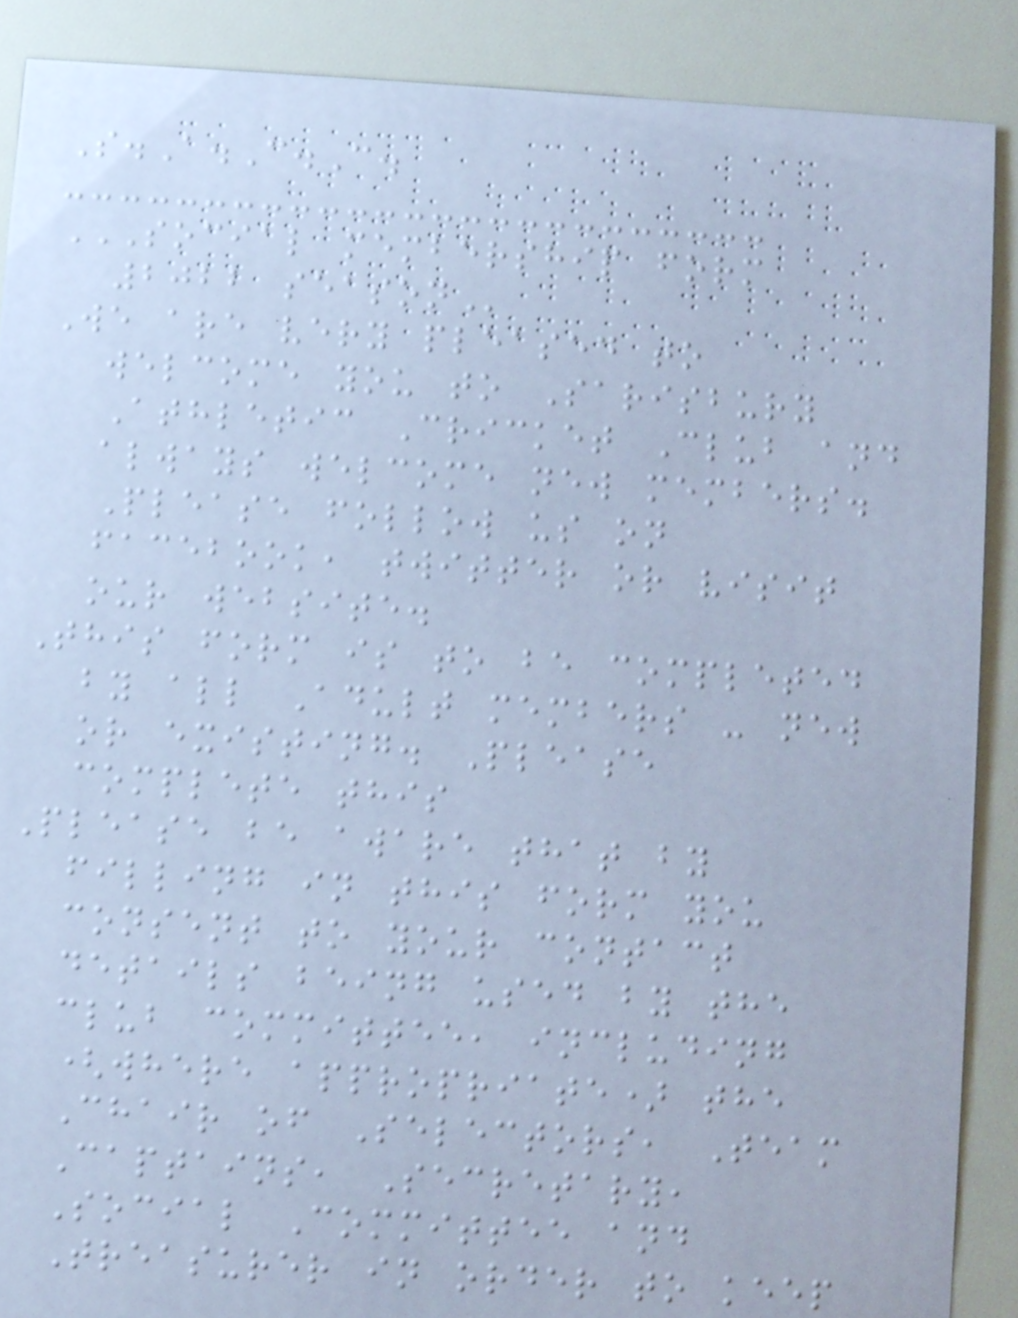S.A.C.C.
SOCIAL MEMBERSHIP FORM
2022 SEASON
We are very pleased to
welcome you to Sarisbury
Athletic Cricket Club and
always welcome new members.
Please follow us on
facebook, twitter or visit
our website.
This form is to be completed
by all Adult members - new
or existing. Please
complete this
Please be aware that by
filling in this form you
consent to your contact
details being used by the
club committee, including
(where appropriate) the
Chair of Selectors, Team
Captains, Secretary,
Social Committee and
Treasurer in order to keep
